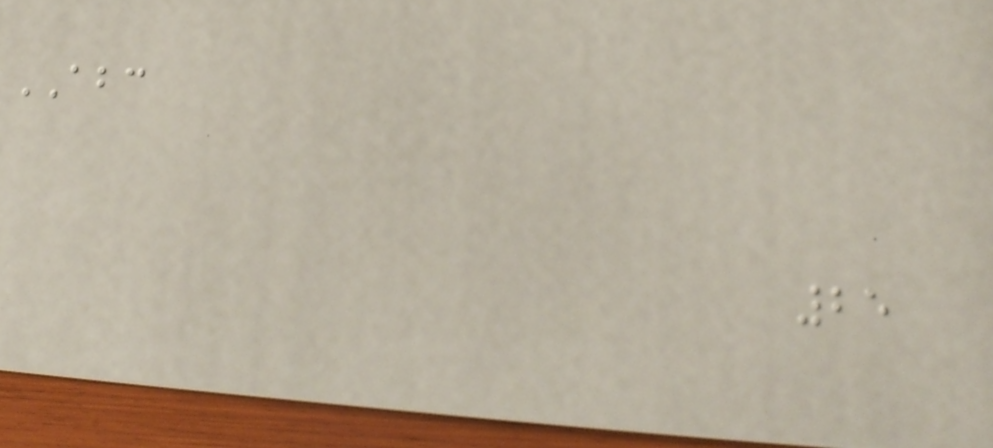ABC
25
